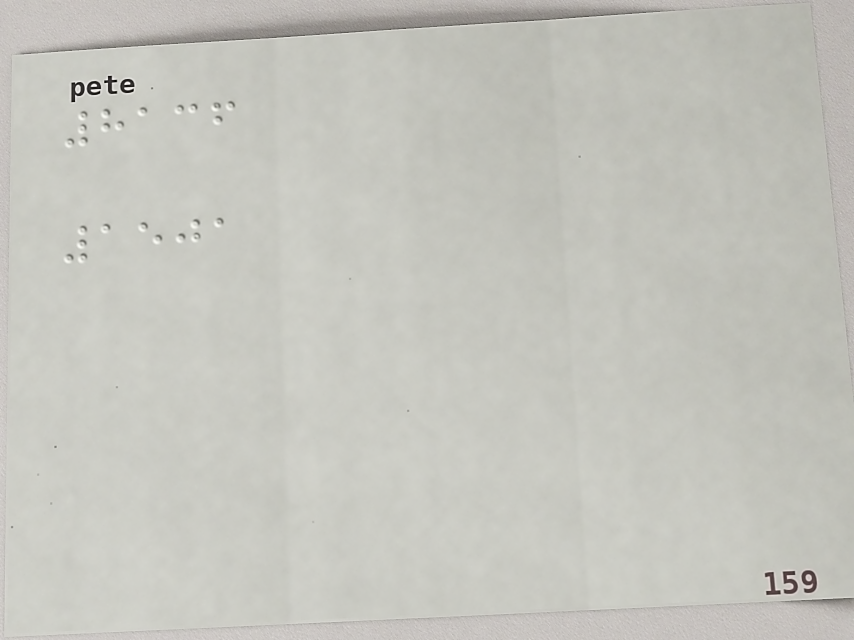8136
1501
